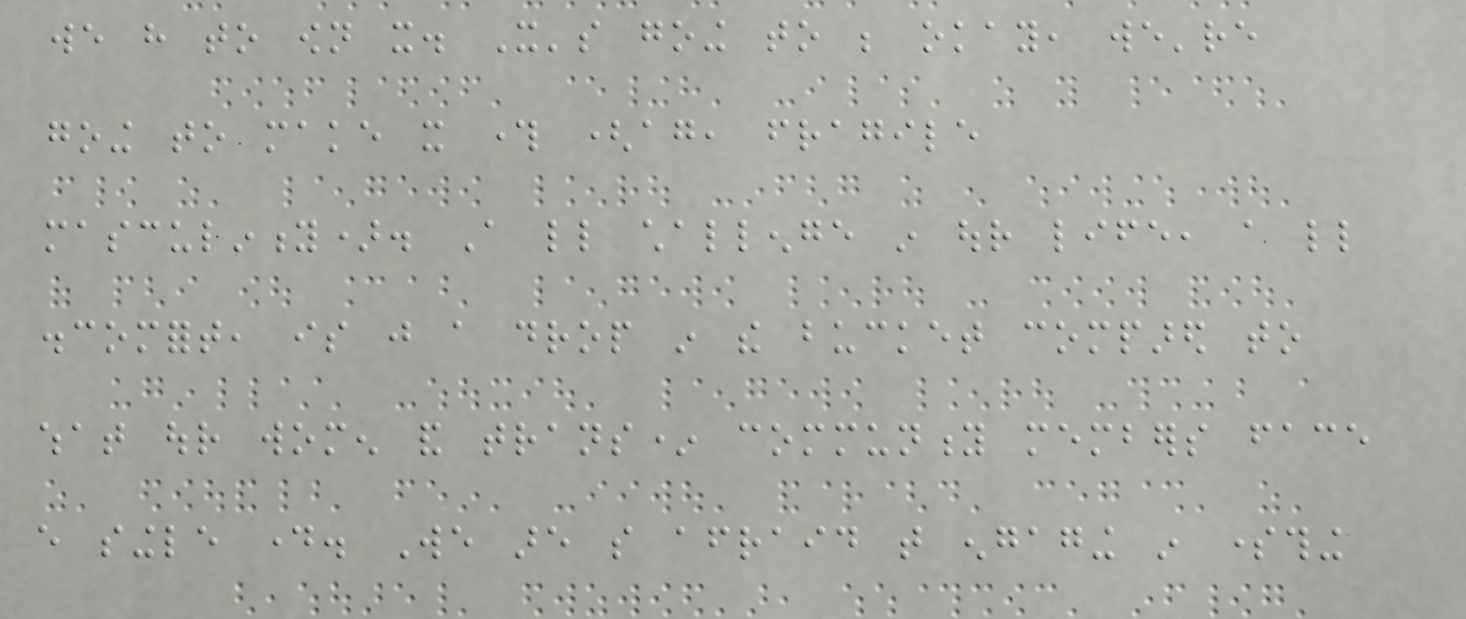we have to own it. It's going to be okay, we're
going to make it through (again, fragile
masculinity). A little challenge in our life, a little
discomfort, is just a drop in the bucket compared to
what our women and trans* community members face
every single day. We are so afraid that engaging in something
